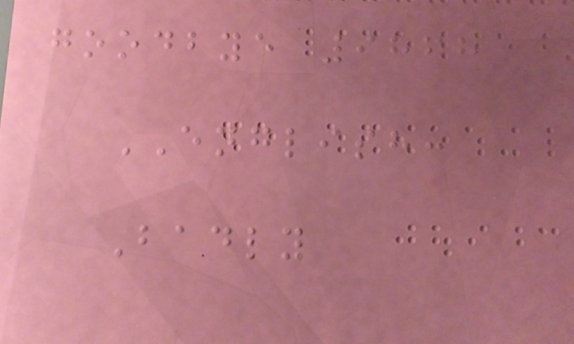goodbye 9868
ENGLISH:
Badly
